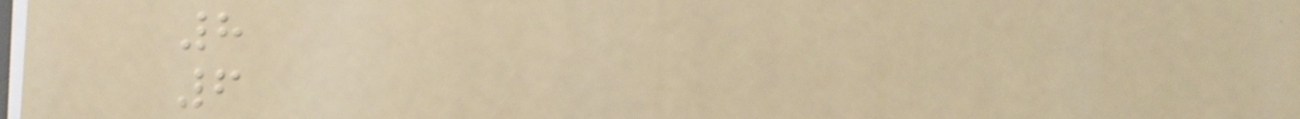8
6
